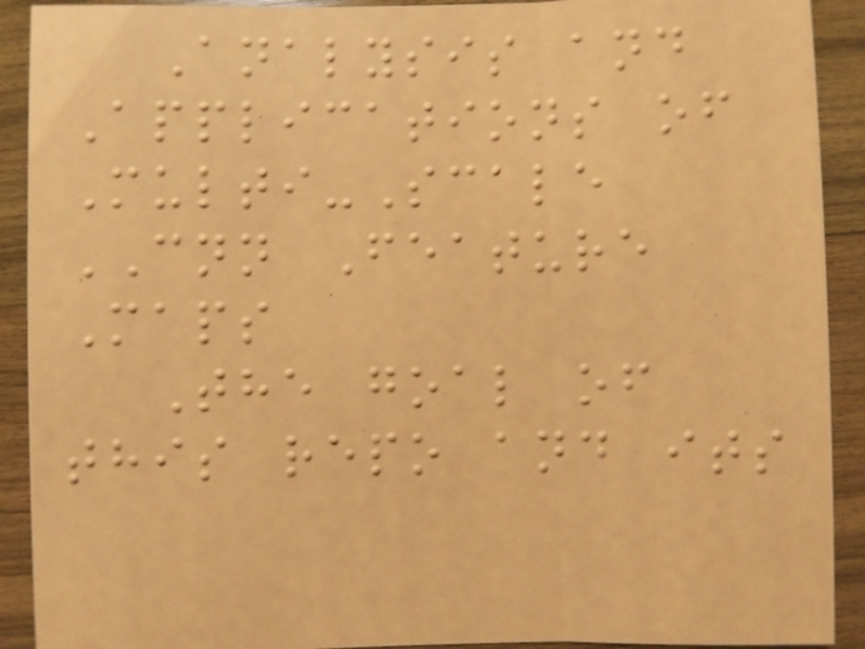Analysis and
Applications of
Multi-Scale
CNN Feature
Maps
The goal of
this repo and its
